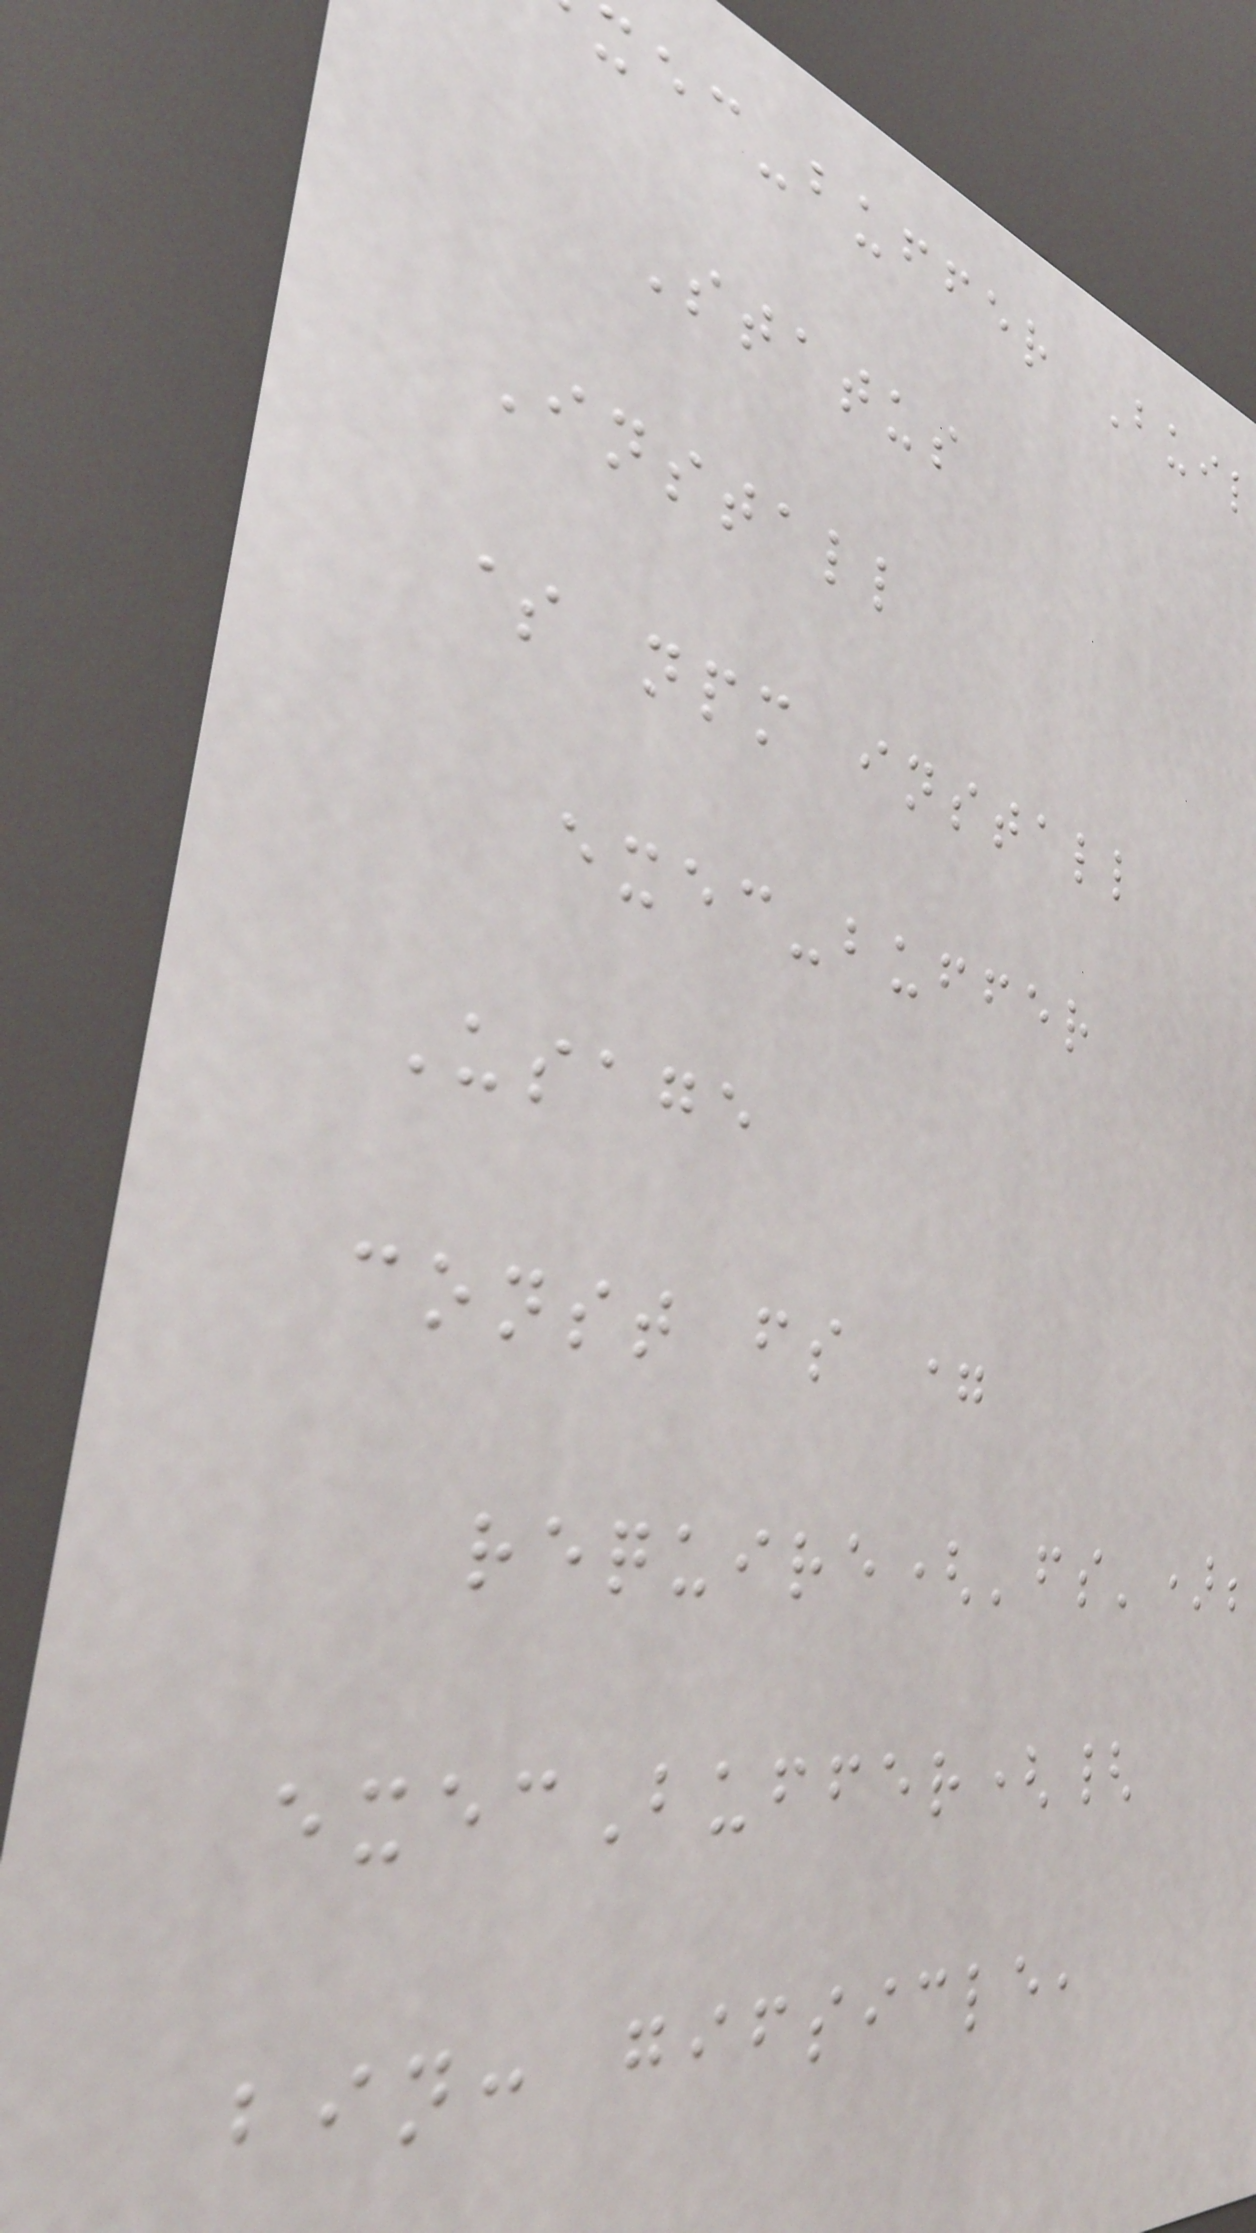xec-buffer Buil
Status
Install
$ npm install
exec-buffer
Usage
const fs =
require('fs');
execBuffer({
bin: gifsicle,
